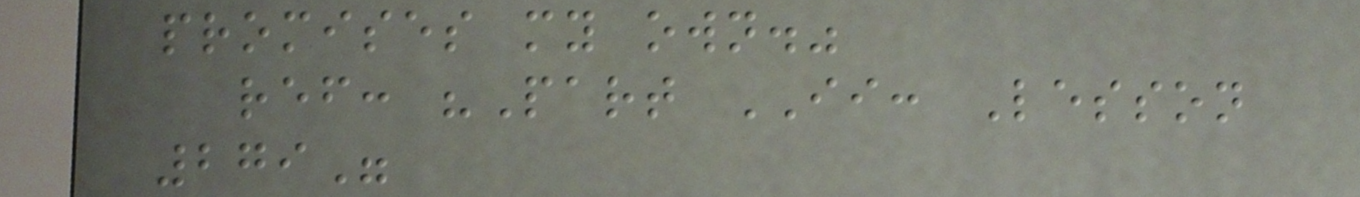promises my own."
ref: "Part II: Lesson
279"
